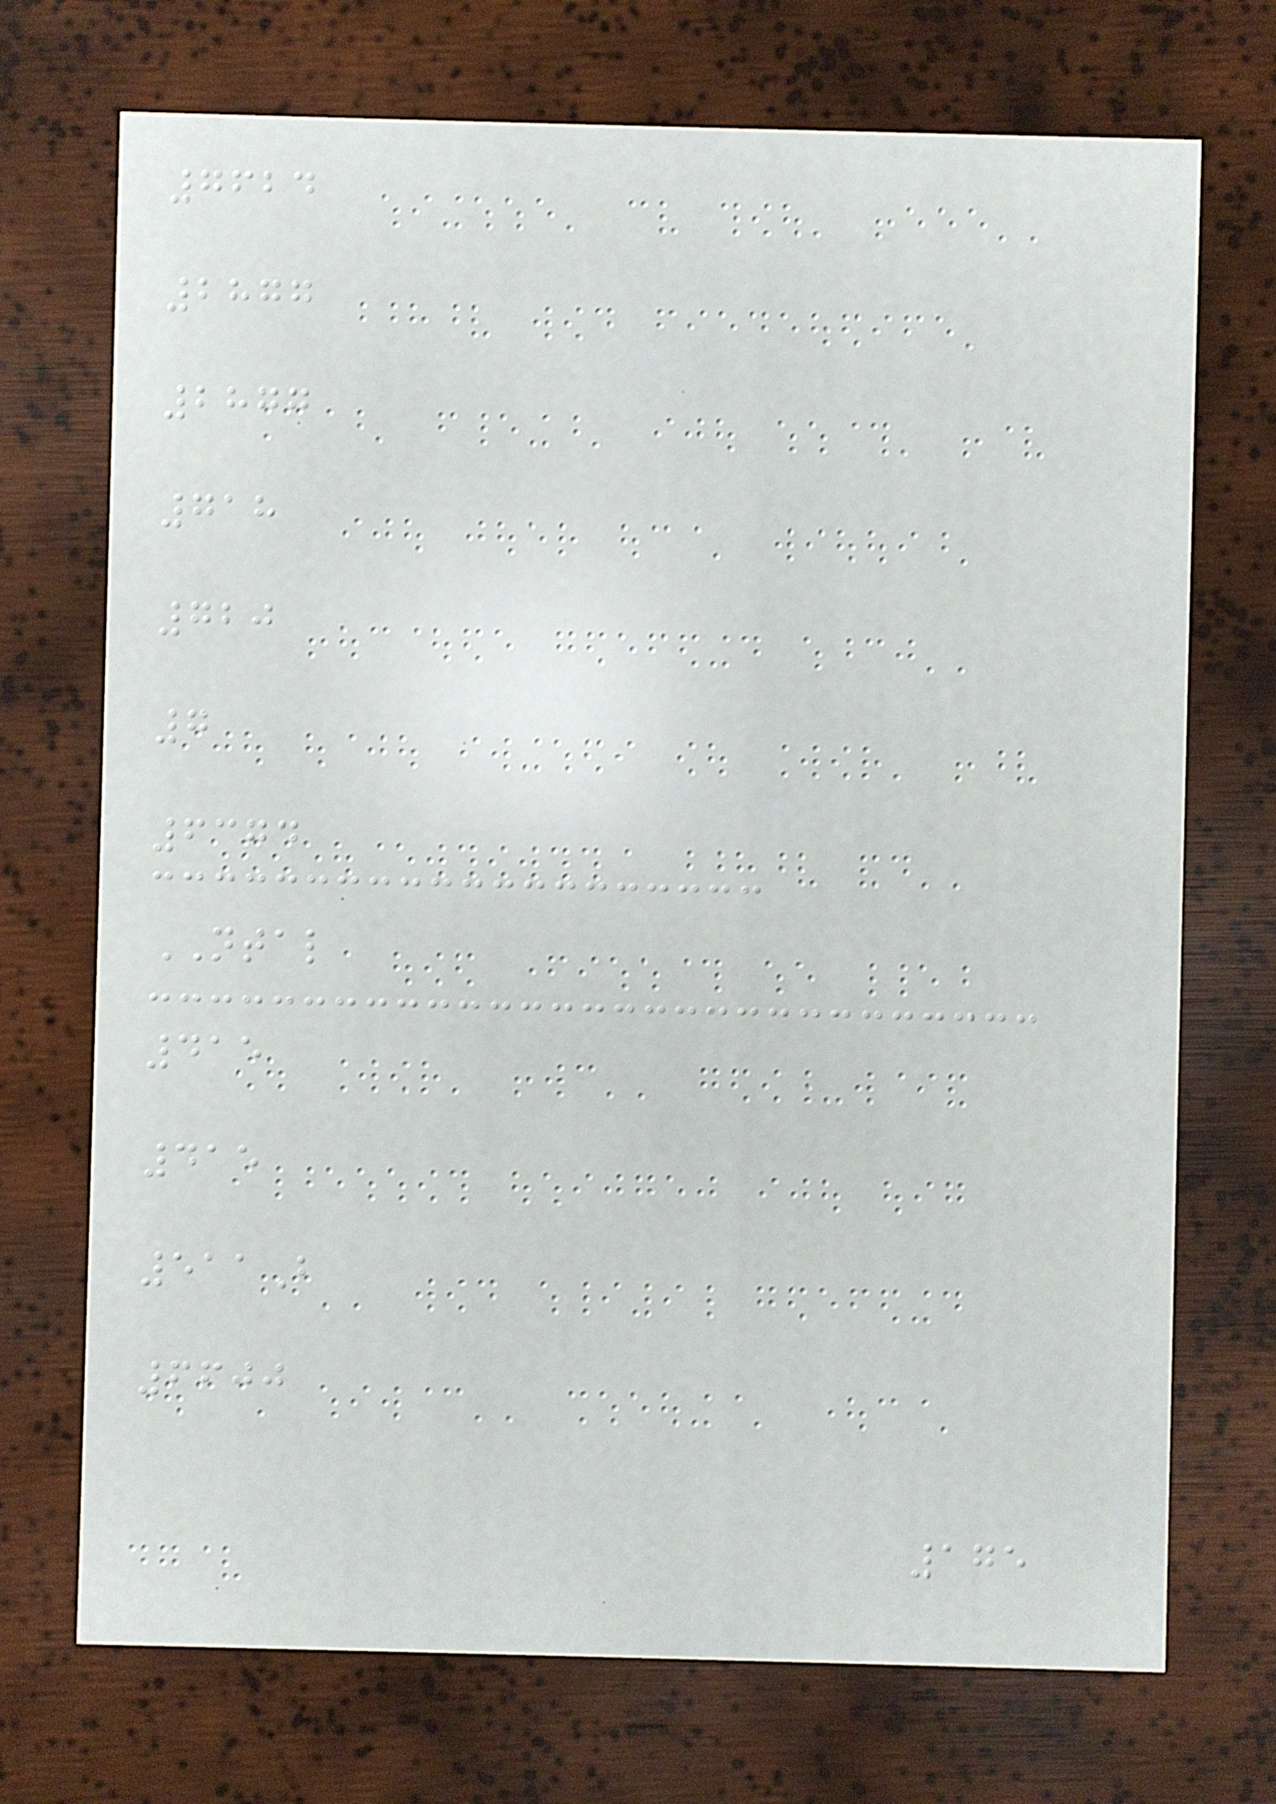7624
2877
2877
718
720
7
6374
NTAL
415
415
511B
6600
175
